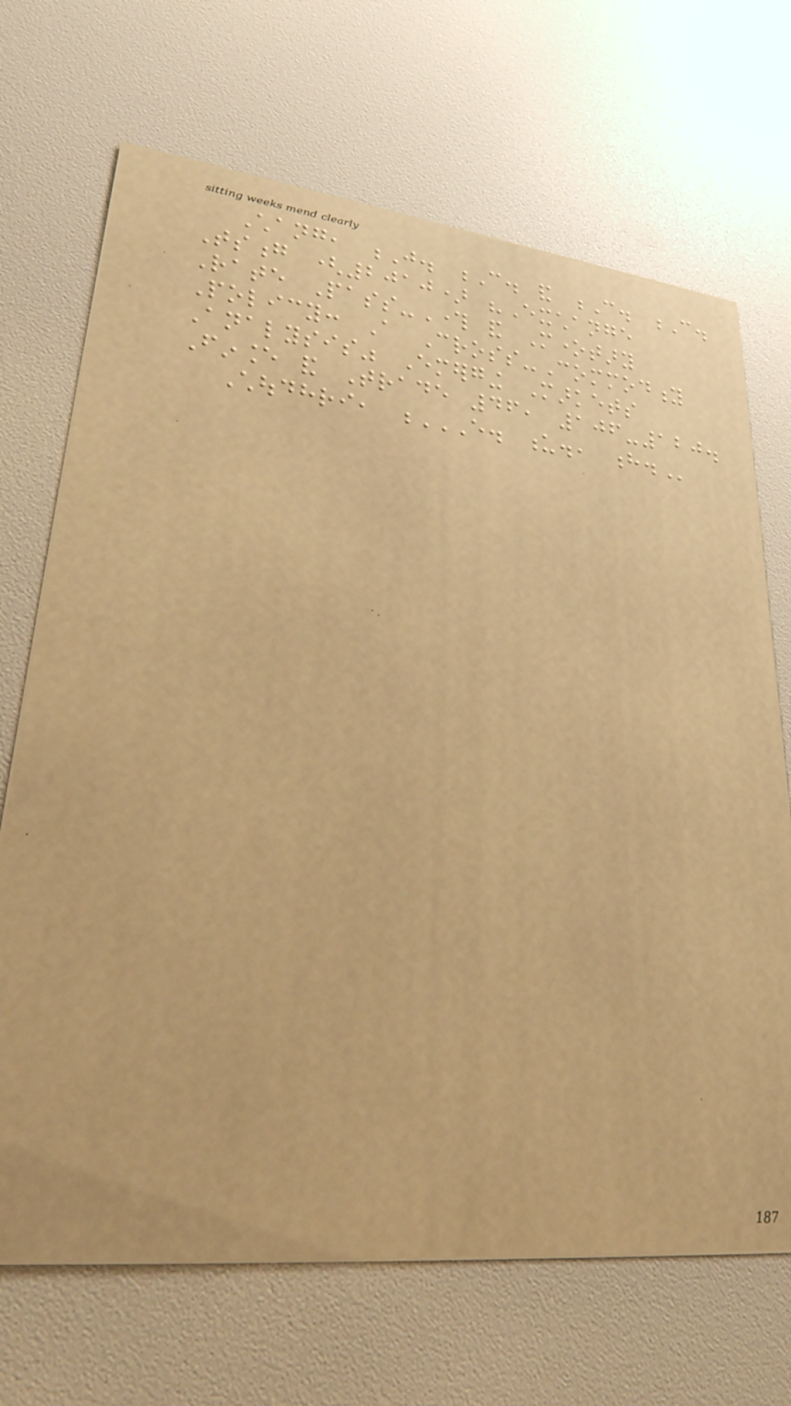Chang, J. C. and C. C.
Tsong (2010) "Exchange
Rate Pass-Through and Monetary
Policy: A Cross-Commodity
Analysis" Emerging Markets
Finance and Trade 46, 106-120.
Choudhri, E. U., H.
